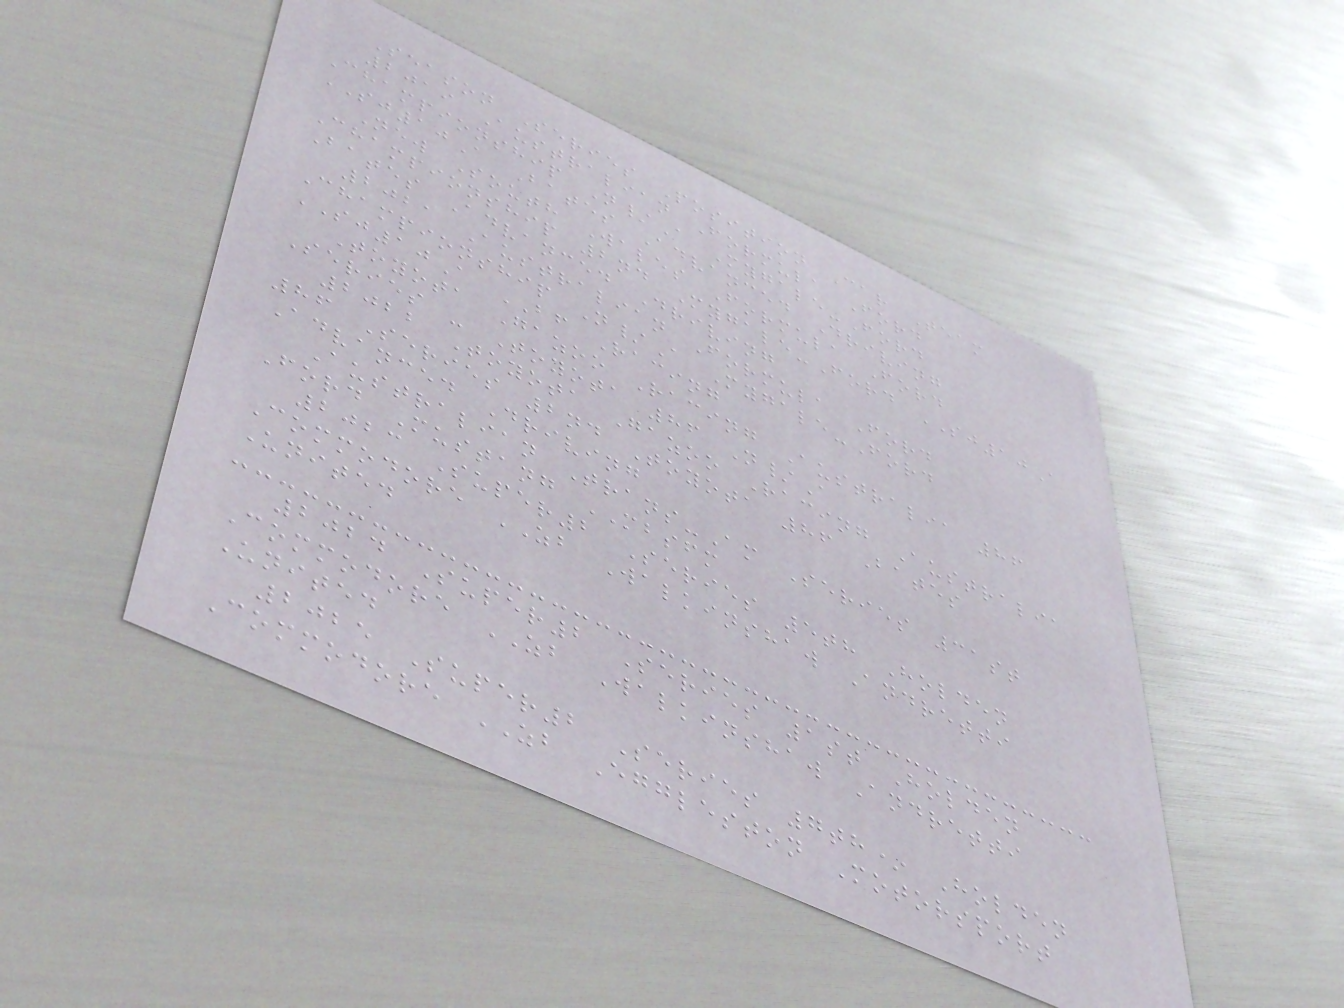Season Series Position Car Team
2019 Australian Formula Ford
Championship N/A Mygale-Ford
SJ10A Bates Advanced Driving
New South Wales Formula Ford
Championship 2nd Mygale-Ford SJ10A
Bates Advanced Driving
2021 Australian Formula Ford
Championship N/A Mygale-Ford
SJ10A BF Racing
Toyota Gazoo Racing Australia 86
Series - Toyota 86 N/A
2022 Toyota Gazoo Racing Australia
86 Series 2nd Toyota 86 Bates
Advanced Driving
Australian Trans-Am Series 31st
Ford Mustang MBSFM
2023 Super2 Series 5th Holden
Commodore ZB Walkinshaw Andretti
United
2024 Super2 Series 1st Holden
Commodore ZB Walkinshaw Andretti
United
2025 Super2 Series 7th* Holden
Commodore ZB Eggleston Motorsport
